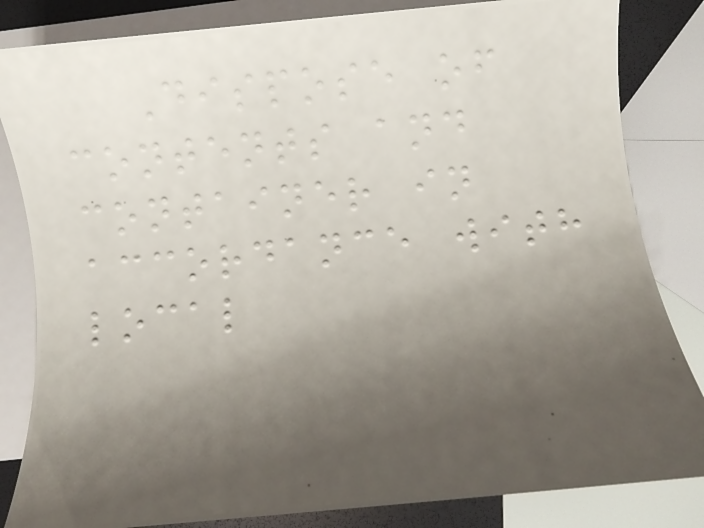Dispose of
contents and
container in
accordance with
local
